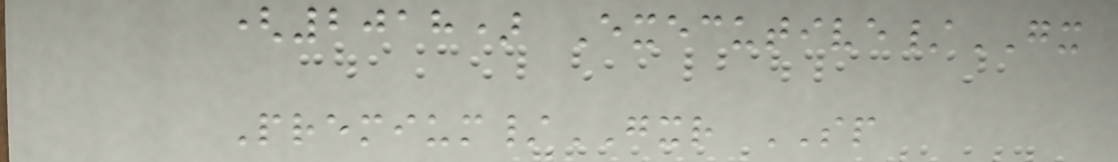(2018) Executive/GX
Premium/GXR SP
